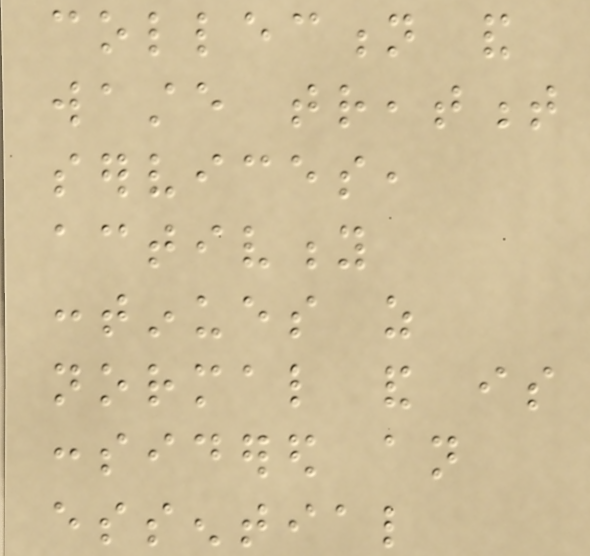collection and
waste treatment
services,
activity
continues as
normal and is
considered an
essential
